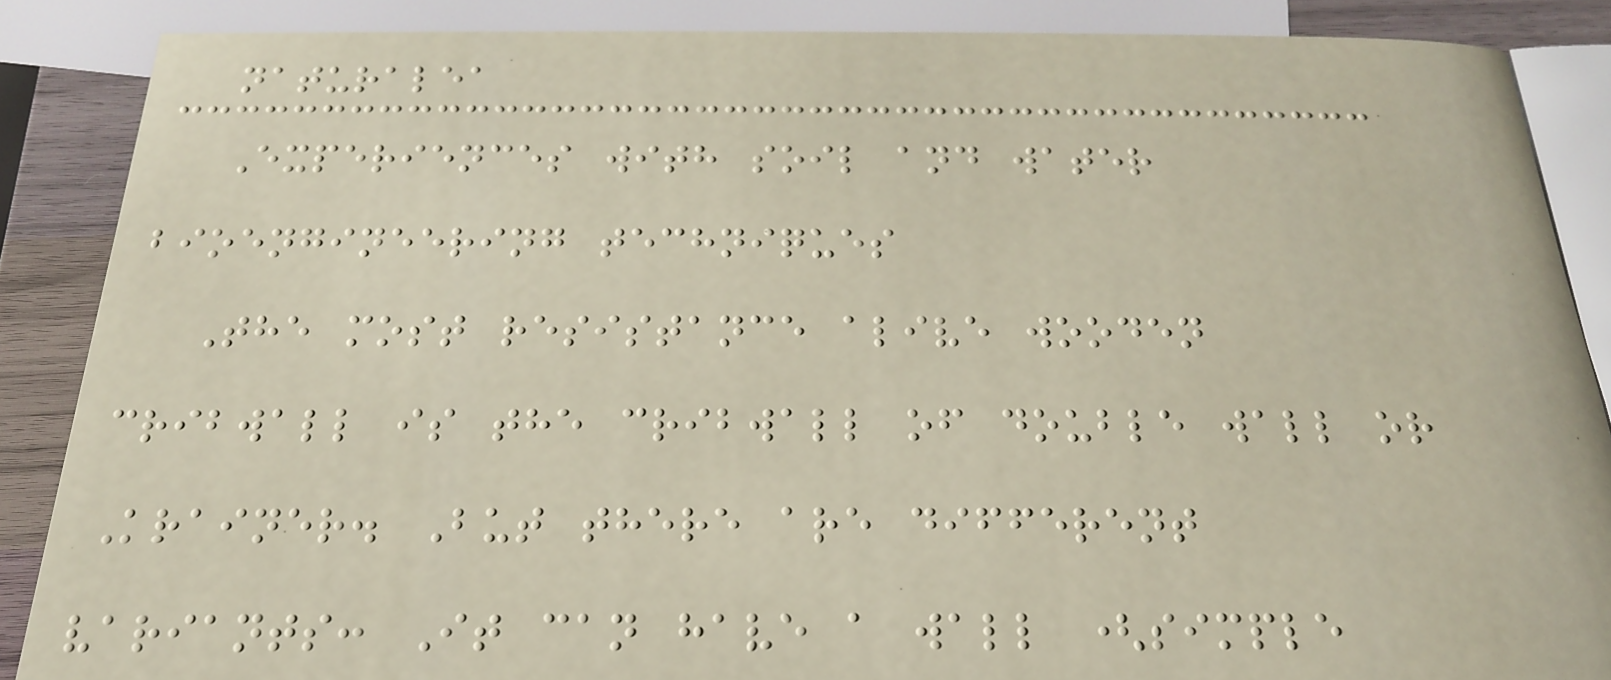naturalea
Experiences with soil and water
bioengineering techniques
The most resistance alive wooden
cribwall is the cribwall of double wall or
Krainer. But there are different
variants: It can have a wall (simple
